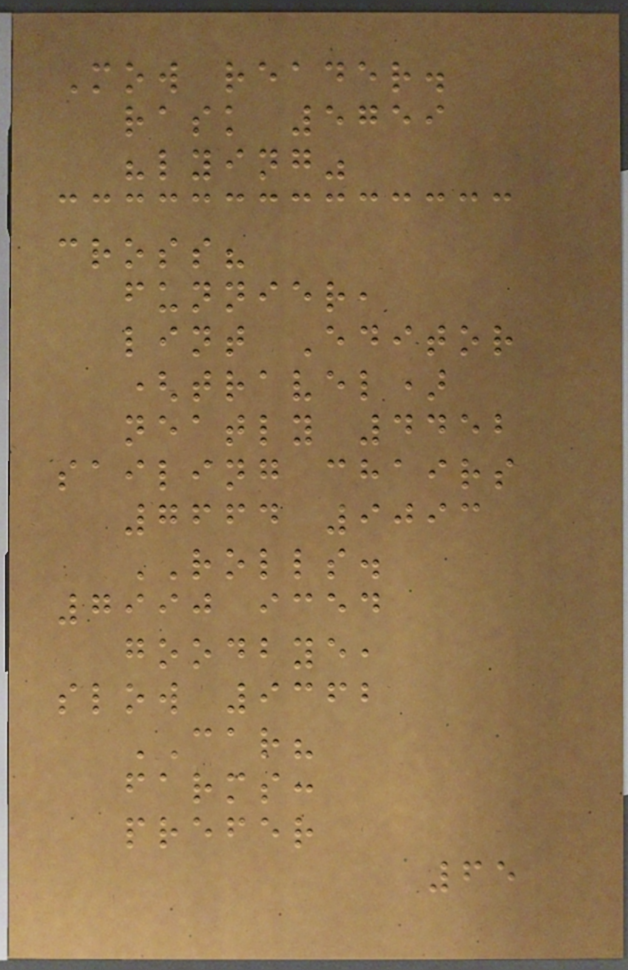Mow reader.
rask 5759
"lying"
cross?
funnier,
lint Editor
(travel)
neatly 4452
sailing chairs
7664 9093
ROLLS.
7990 iced
goodbye,
slow 9362
CAR?
farms:
prefer
65
